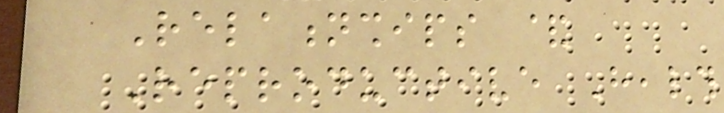Relationships &
Reproductive Health
